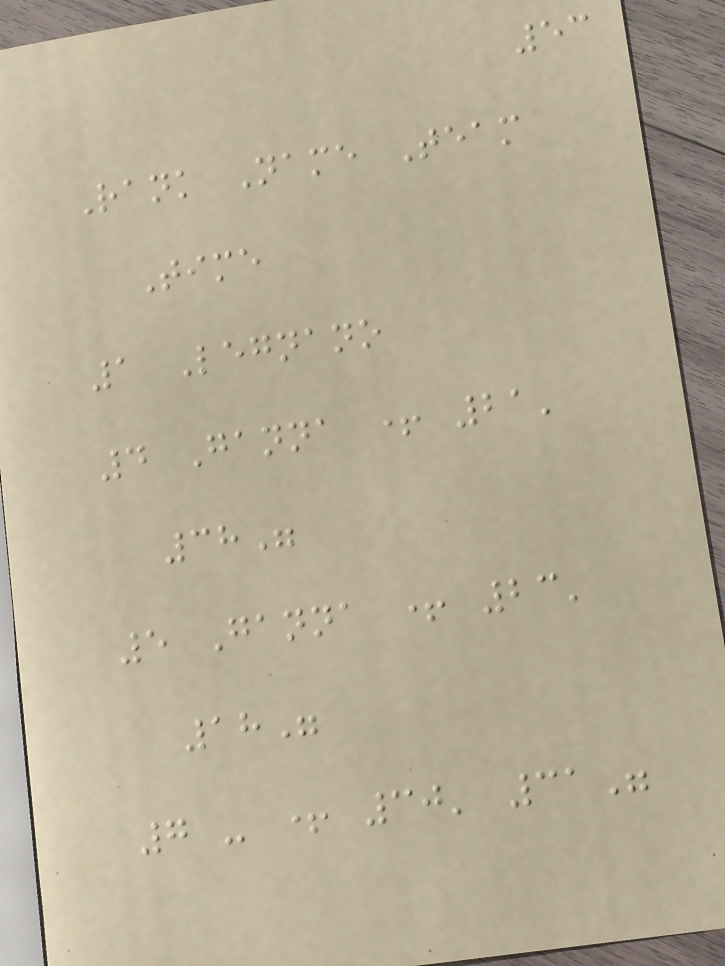53
Rank Name Team
Time
1 Legnano
4 Ganna + 21'
38"
5 Ganna + 23'
18"
7 - + 30' 31"
